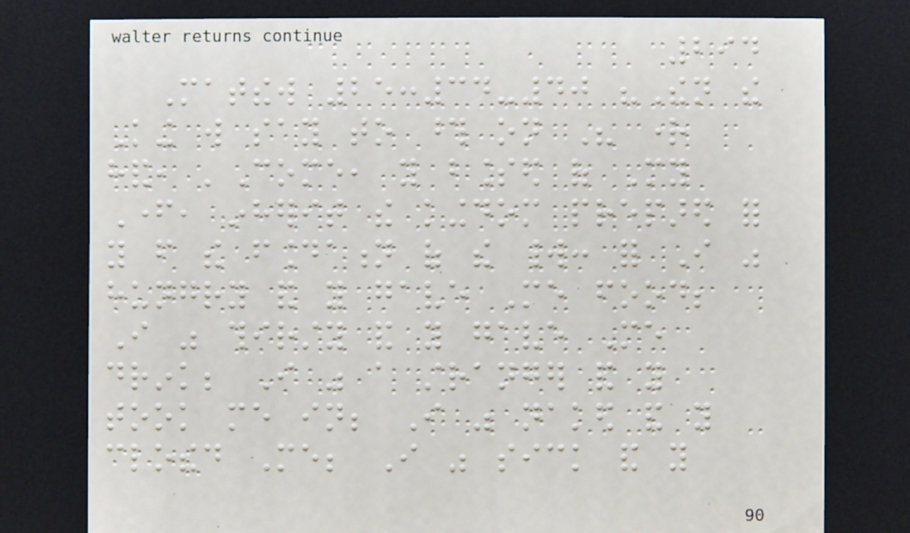294
Matthew 25:34-40 "Then the
King will say to those on His right
hand, 'Come, you blessed of My
Father, inherit the kingdom prepared for
you from the foundation of the world: for I was
hungry and you gave Me food;
I was thirsty and you gave Me
drink; I was a stranger and you
took me in; I was naked and you
clothed Me; I was sick and you
